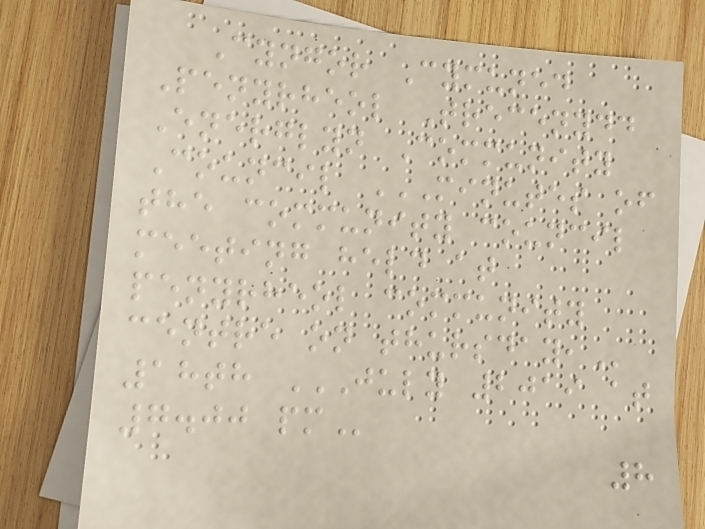Cyngor Cymuned
Penyrheol Trecenydd
Energlyn Community
Council MINUTES OF
THE COMMUNITY COUNCIL
MEETING HELD AT
PENYRHEOL COMMUNITY
CENTRE ON THURSDAY,
18th JULY 2019 AT
7.00 PM
8
